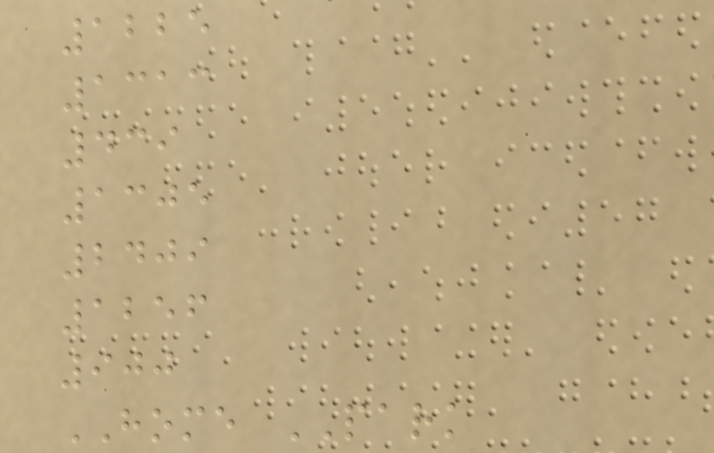1225
1313
439
1305
2409
1256
900
HOME PARK
